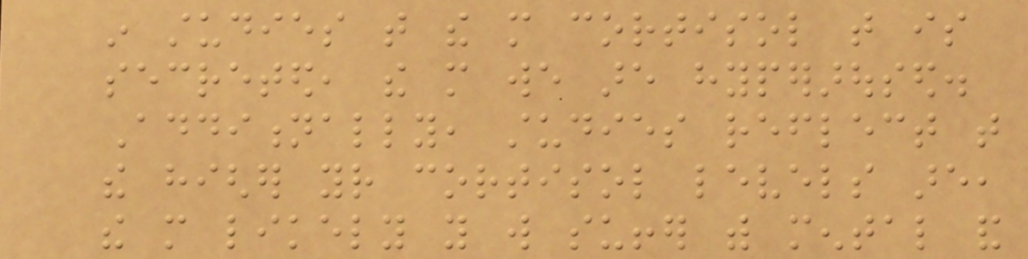in studies that the more cortisol that is
secreted, the more we are hyperaroused.
Additionally, studies reflect that
the higher your cortisol levels are,
the more likely you will suffer with mental and
